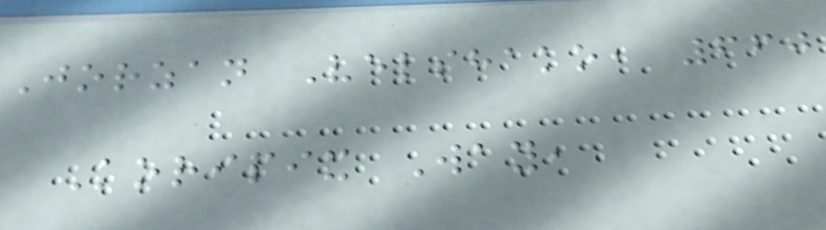Jorzan Velshako, 660
Koripix Way,
